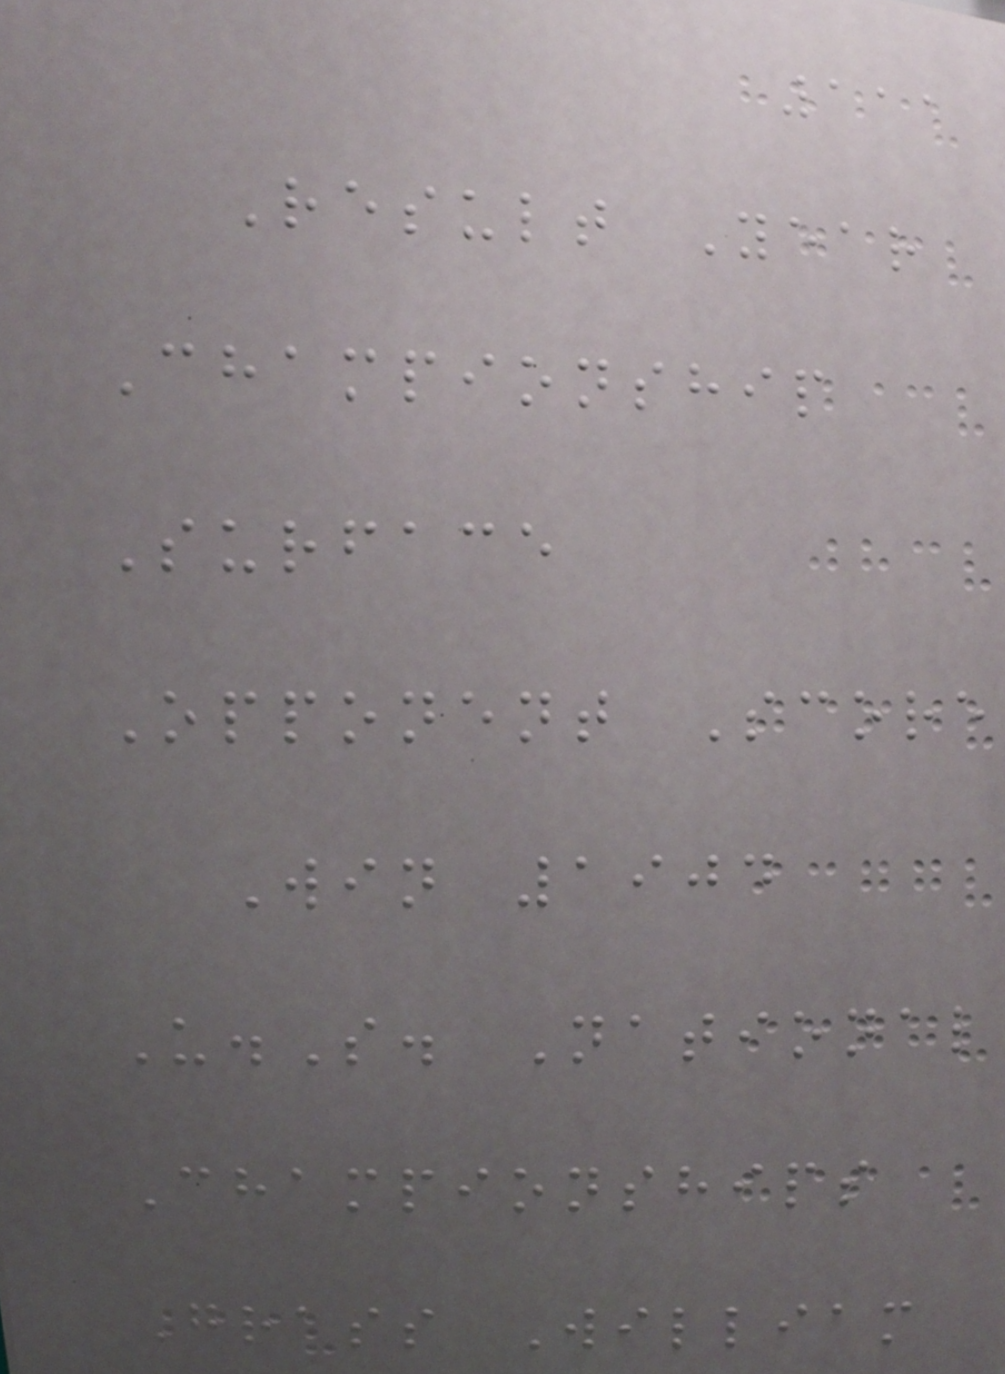111
Result Year
Championship
Surface
Opponent Score
Win 1904
U.S. National
Championships
Grass William
